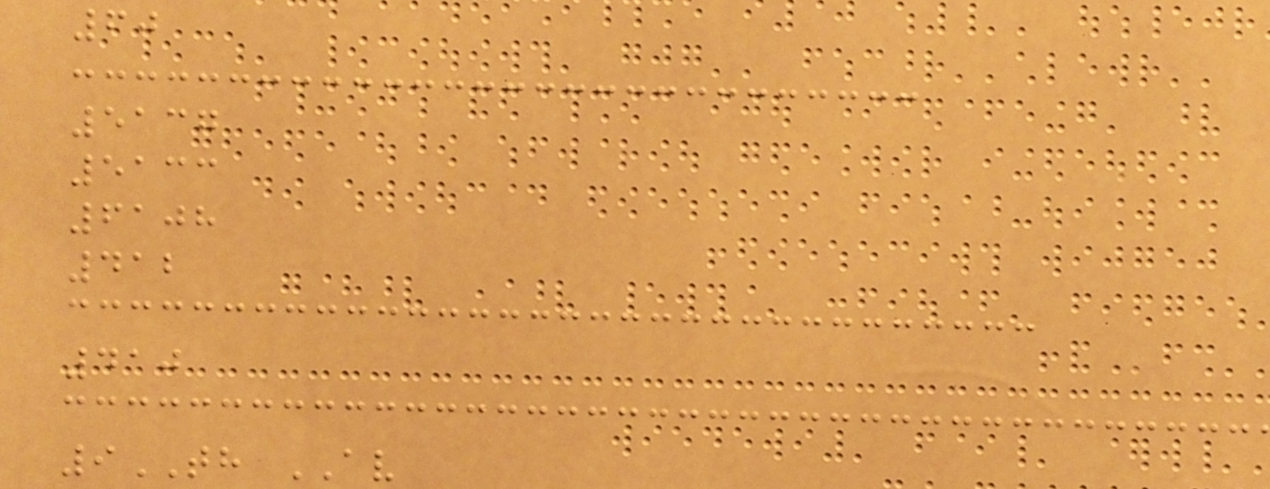60
5137
5133
6108
412
410
9TH AV
